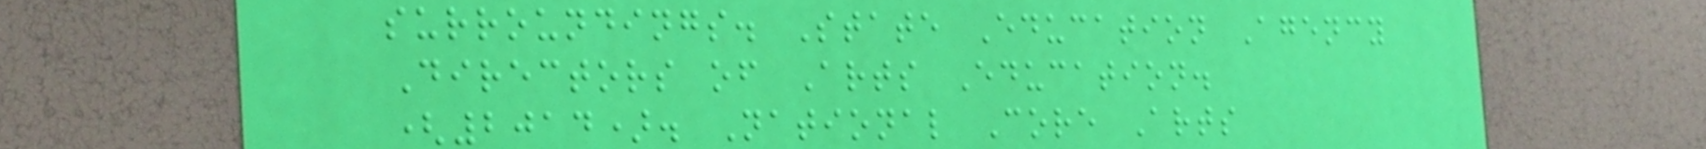surroundings. State Education Agency
Directors of Arts Education.
(2014). National Core Arts
